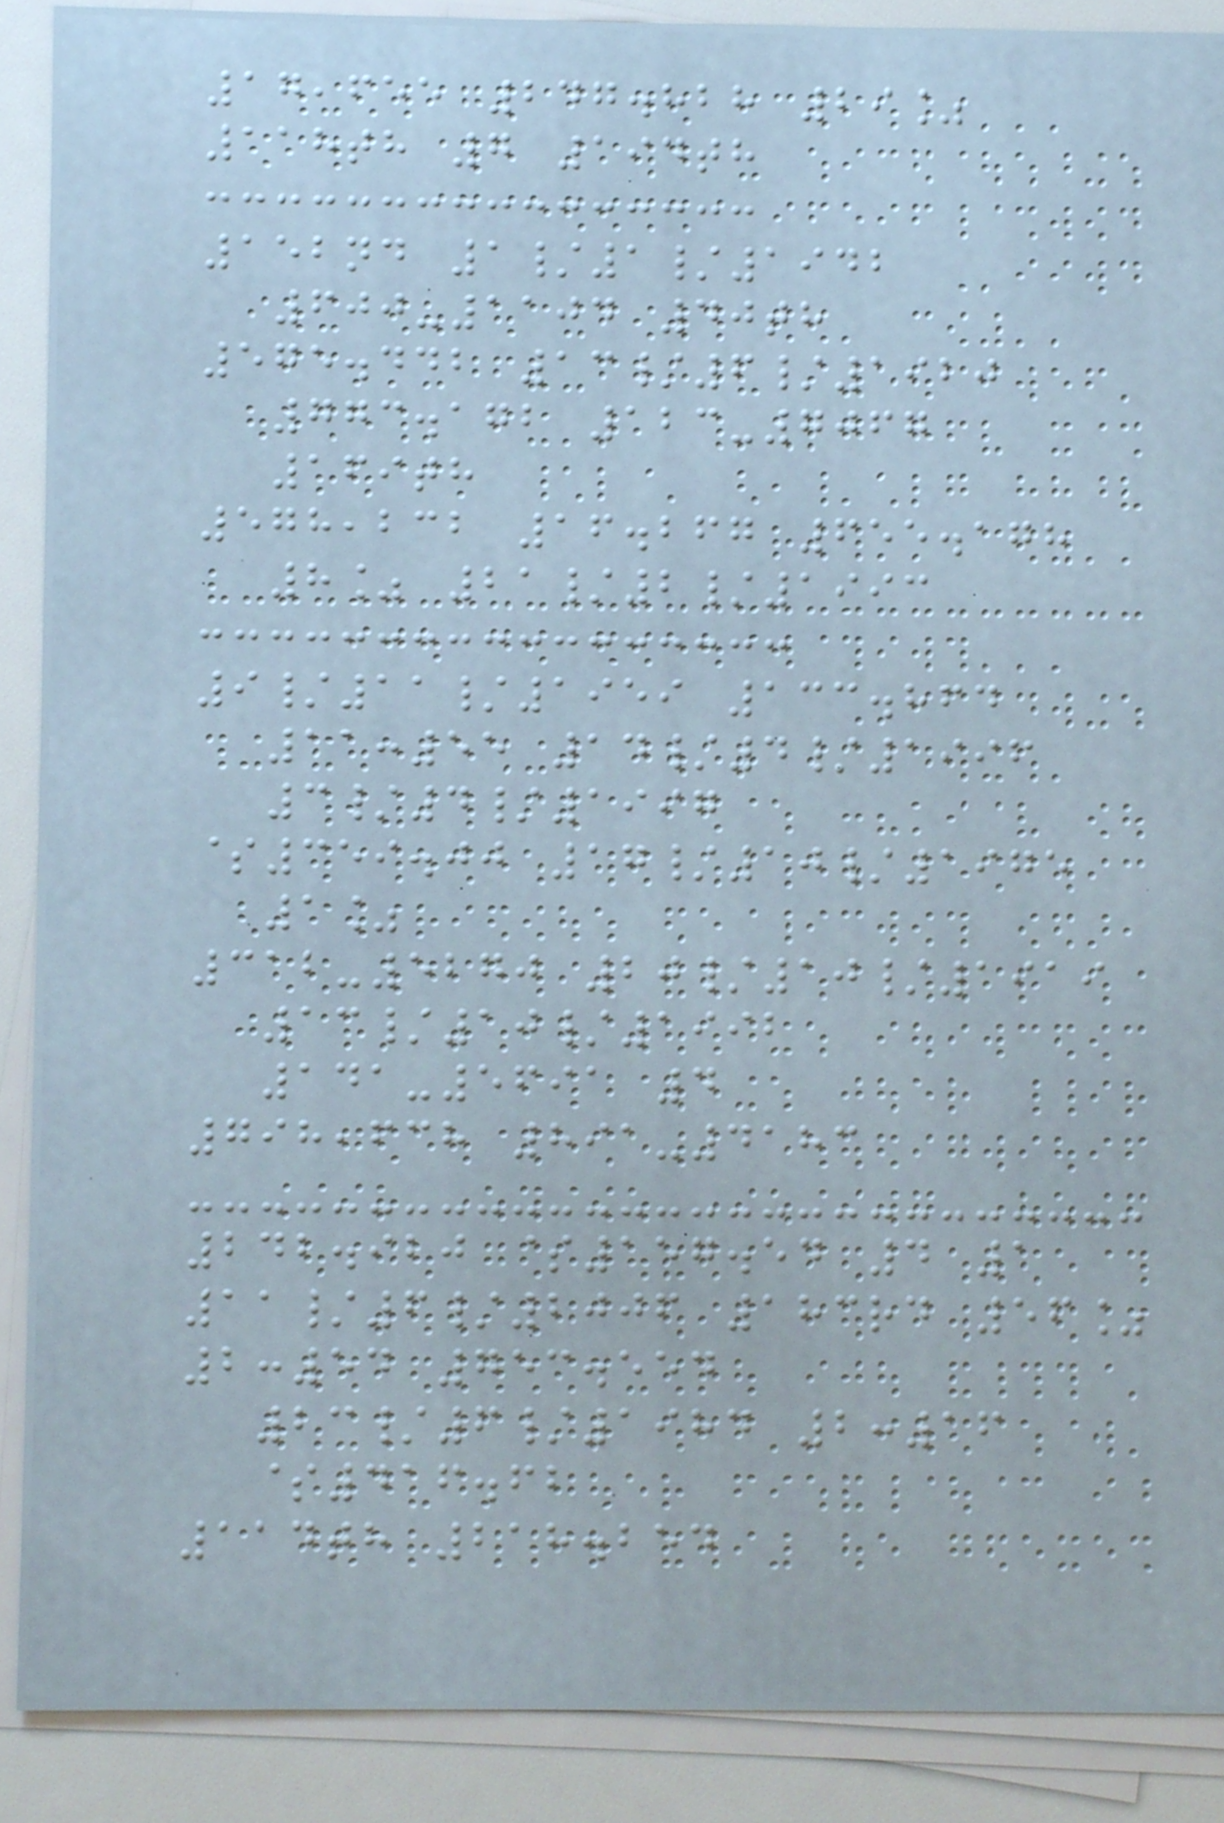17,655 247.828 29%
118th 7 194th
152nd 1/1/1942
600-1104 40th
575.442 13/6/1920
773.172 123-7067
169th
578,232 16.267 655.178
8% 21/2/1993
9/11/1959 133.864
11:55 14/4/1996
3/4/1997
$359.00 17/10/1975
1%
312-5270 20/10/1919
13/10/1992
141-5691 4
798,638 891-4183
242.920 $157.54 4 1
11/6/2006 183rd 56%
2:54 753.554
23/6/1984 2:16
$416.62
114th 218.254
